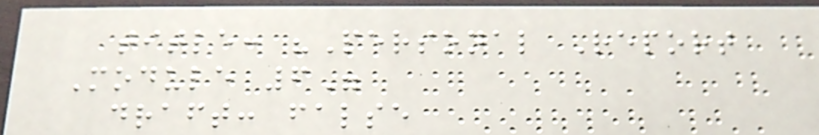title: "Personal Report
Module 6"
draft: false
